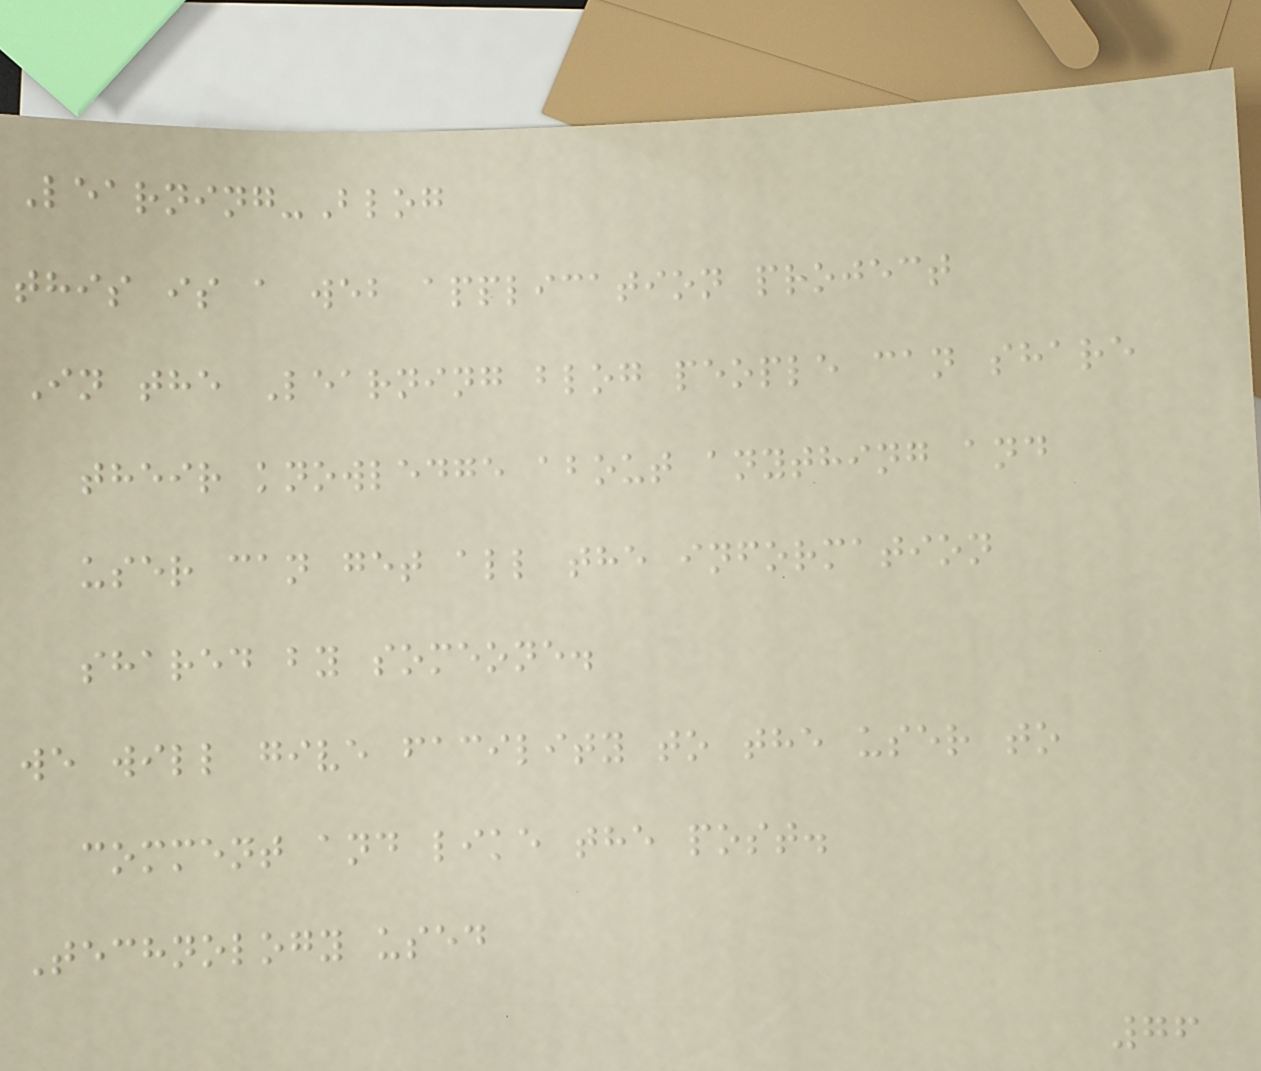Learning-Blog
this is a web application project
In the Learning blog people can share
their knowledge about anything and
user can get all the information
shared by someone.
we will give facility to the user to
comment and like the post.
Technology used
76
